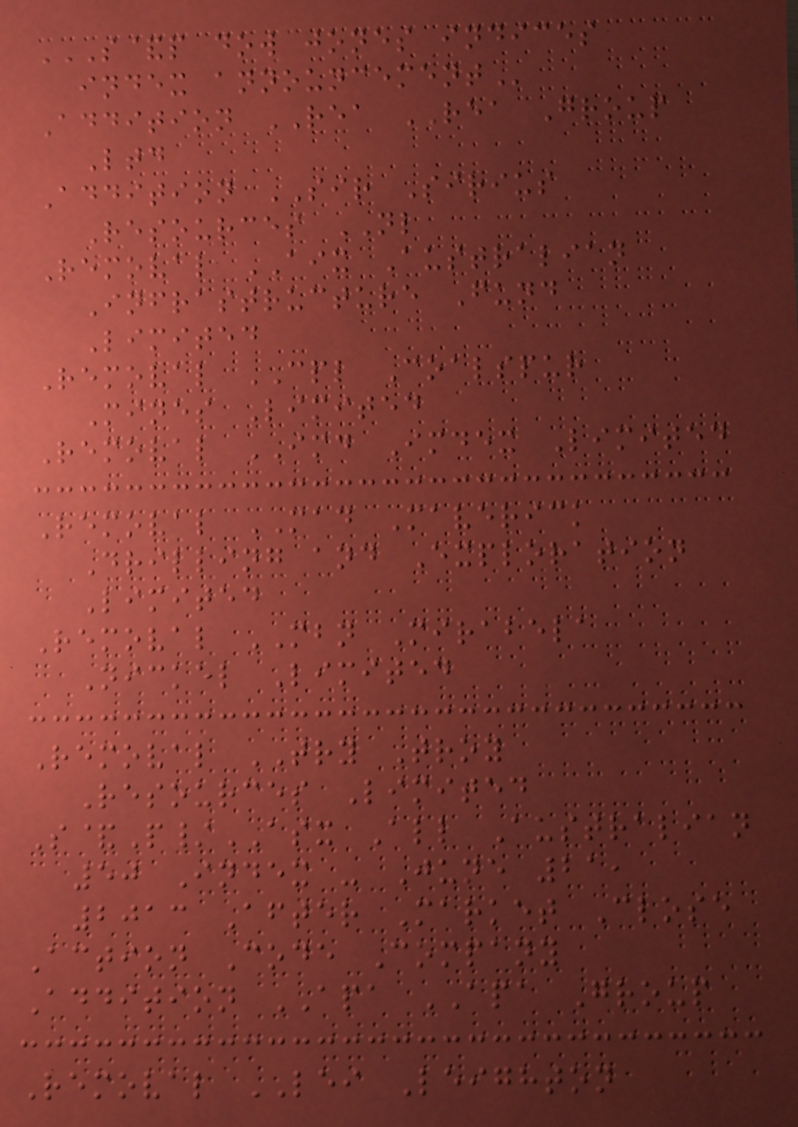S&P DOW JONES INDICES
INDEX ANNOUNCEMENT
Addition REA REA Group
Ltd
Addition SIR Sirius
Resources NL
Removal AIX Australian
Infrastructure Fund
Limited
Removal CPL Coalspur
Mines Limited
Removal IMD Imdex Limited
Removal MAD Maverick
Drilling and Exploration
Limited
Removal MBN Mirabela
Nickel Limited
Removal TRY Troy
Resources Limited
S&P/ASX All Australian
50 Index - June 21,
2013 After Market Close
Action Code Company
Addition APA APA Group
Removal LEI Leighton
